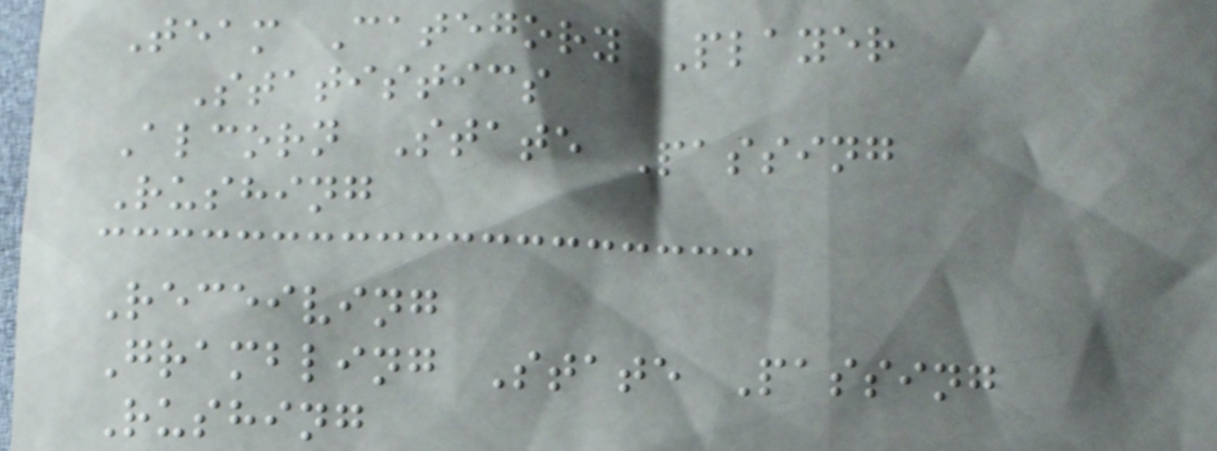Team Category Player
Statistics
Alcorn State Passing
Rushing
Receiving
Grambling State Passing
Rushing
